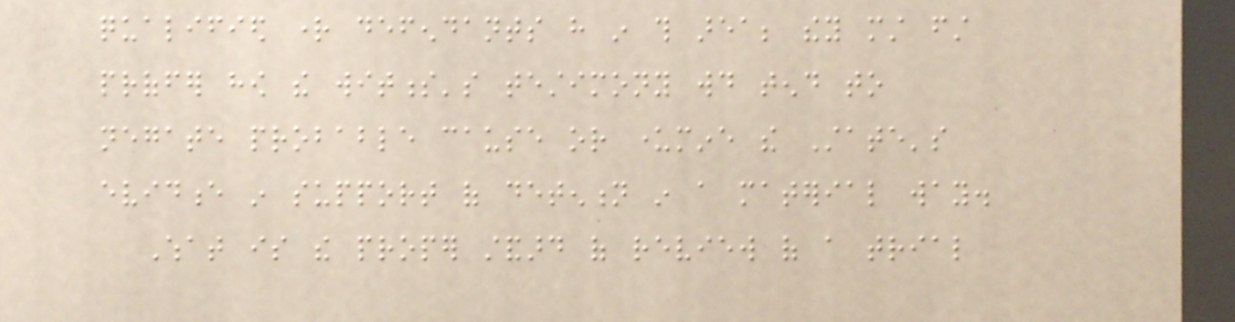qualified right defendants have in this area; they must first
proffer how the witness's testimony would tend to
negate probable cause or undermine the State's
evidence in support of detention in a material way.
What is the proper standard of review of a trial
